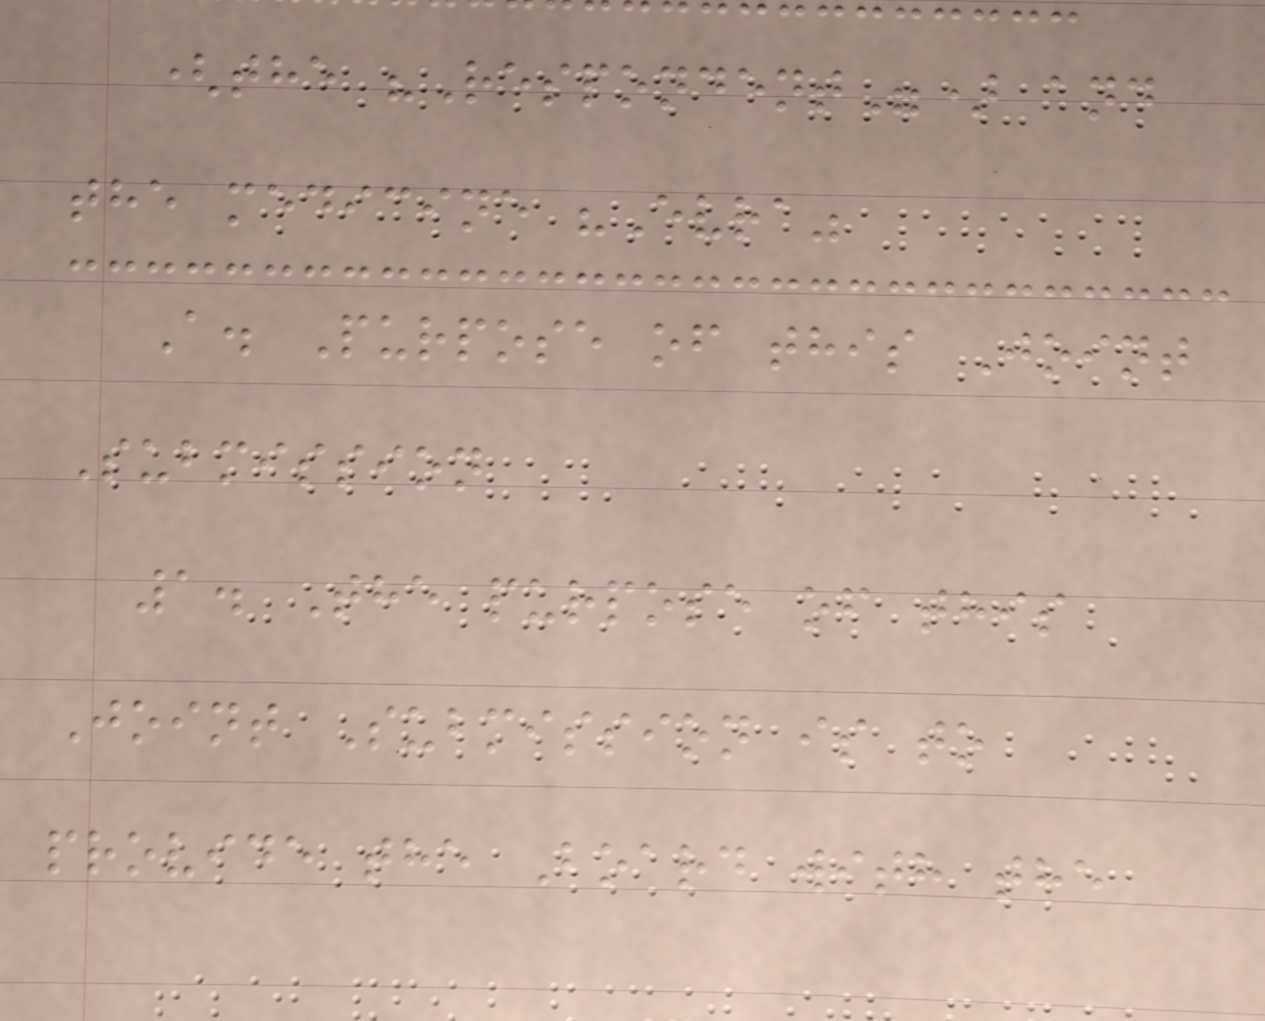(the "Respondent") and
the medicine "Evra"
A. Purpose of this Joint
Submission
1. The purpose of this
Joint Submission is to
provide the Board with the
